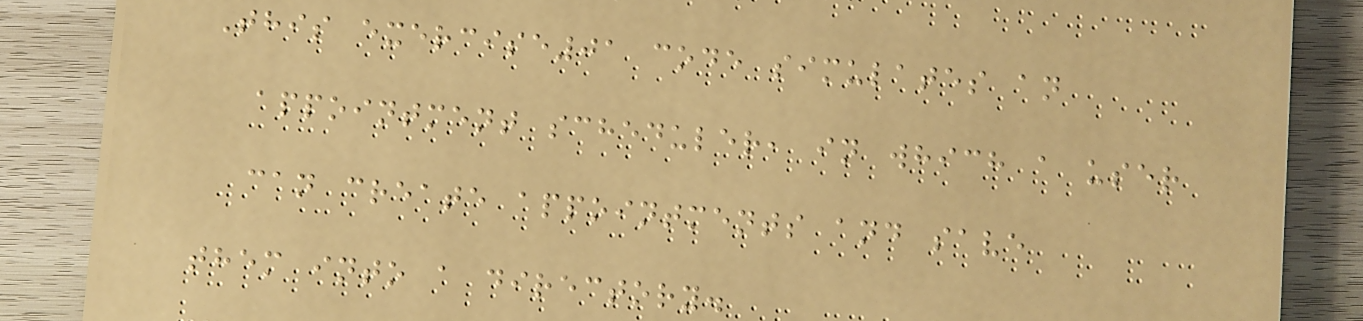This exercise01 code simulates an
appointment scheduler, in which a user
can create appointments and save
them into a directory.
